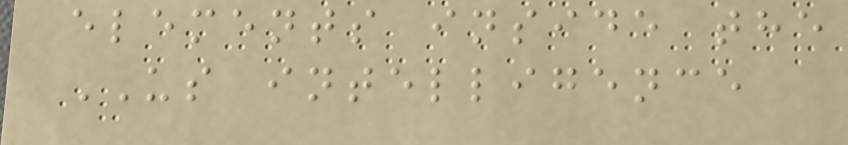elements inside the
US intelligence
